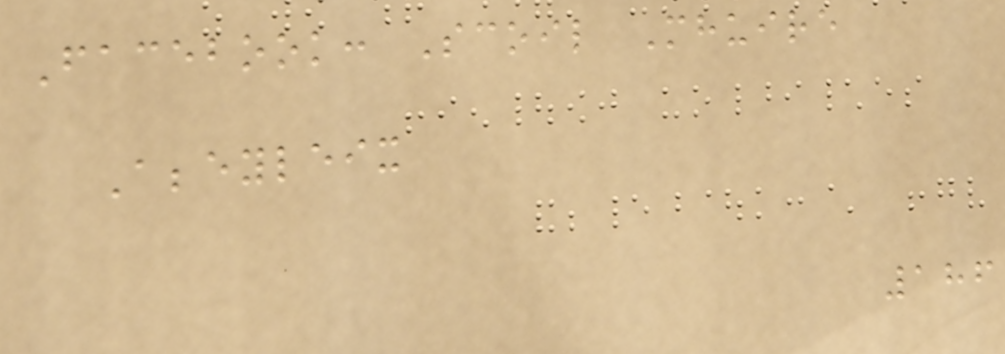Facebook: Scoil Mhuire
Abbeyleix
186
